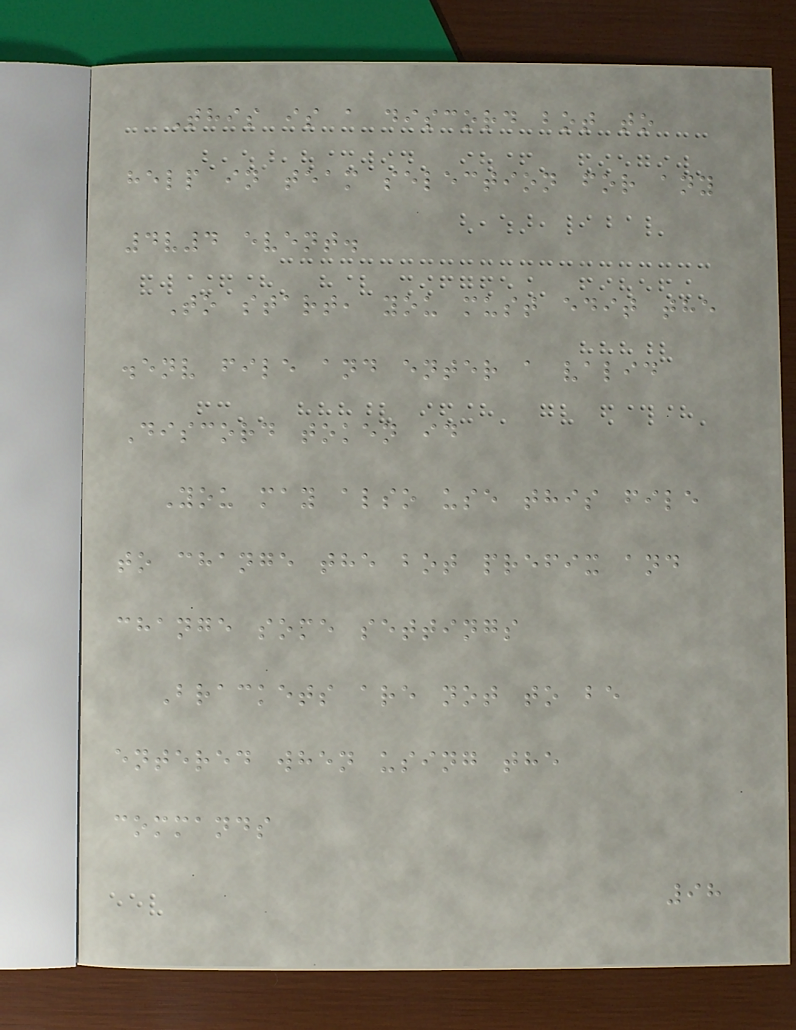This is a discord bot to
help in team selection for any
4v4 event.
To start, you must edit the
.env file and enter a valid
Discord token id
You may also use this file
to change the bot prefix and
change some settings
Brackets are not to be
entered when using the
commands
98
